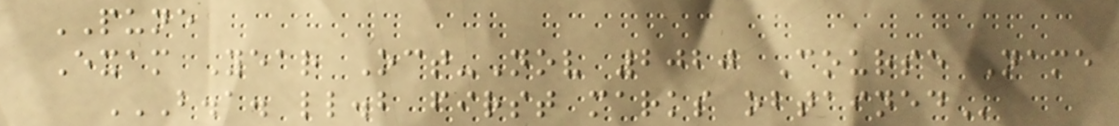PUNE
Exam Year Oct-Nov 2020 Course Name
B.A. LL.B FIRST MARKS OBTAINED
